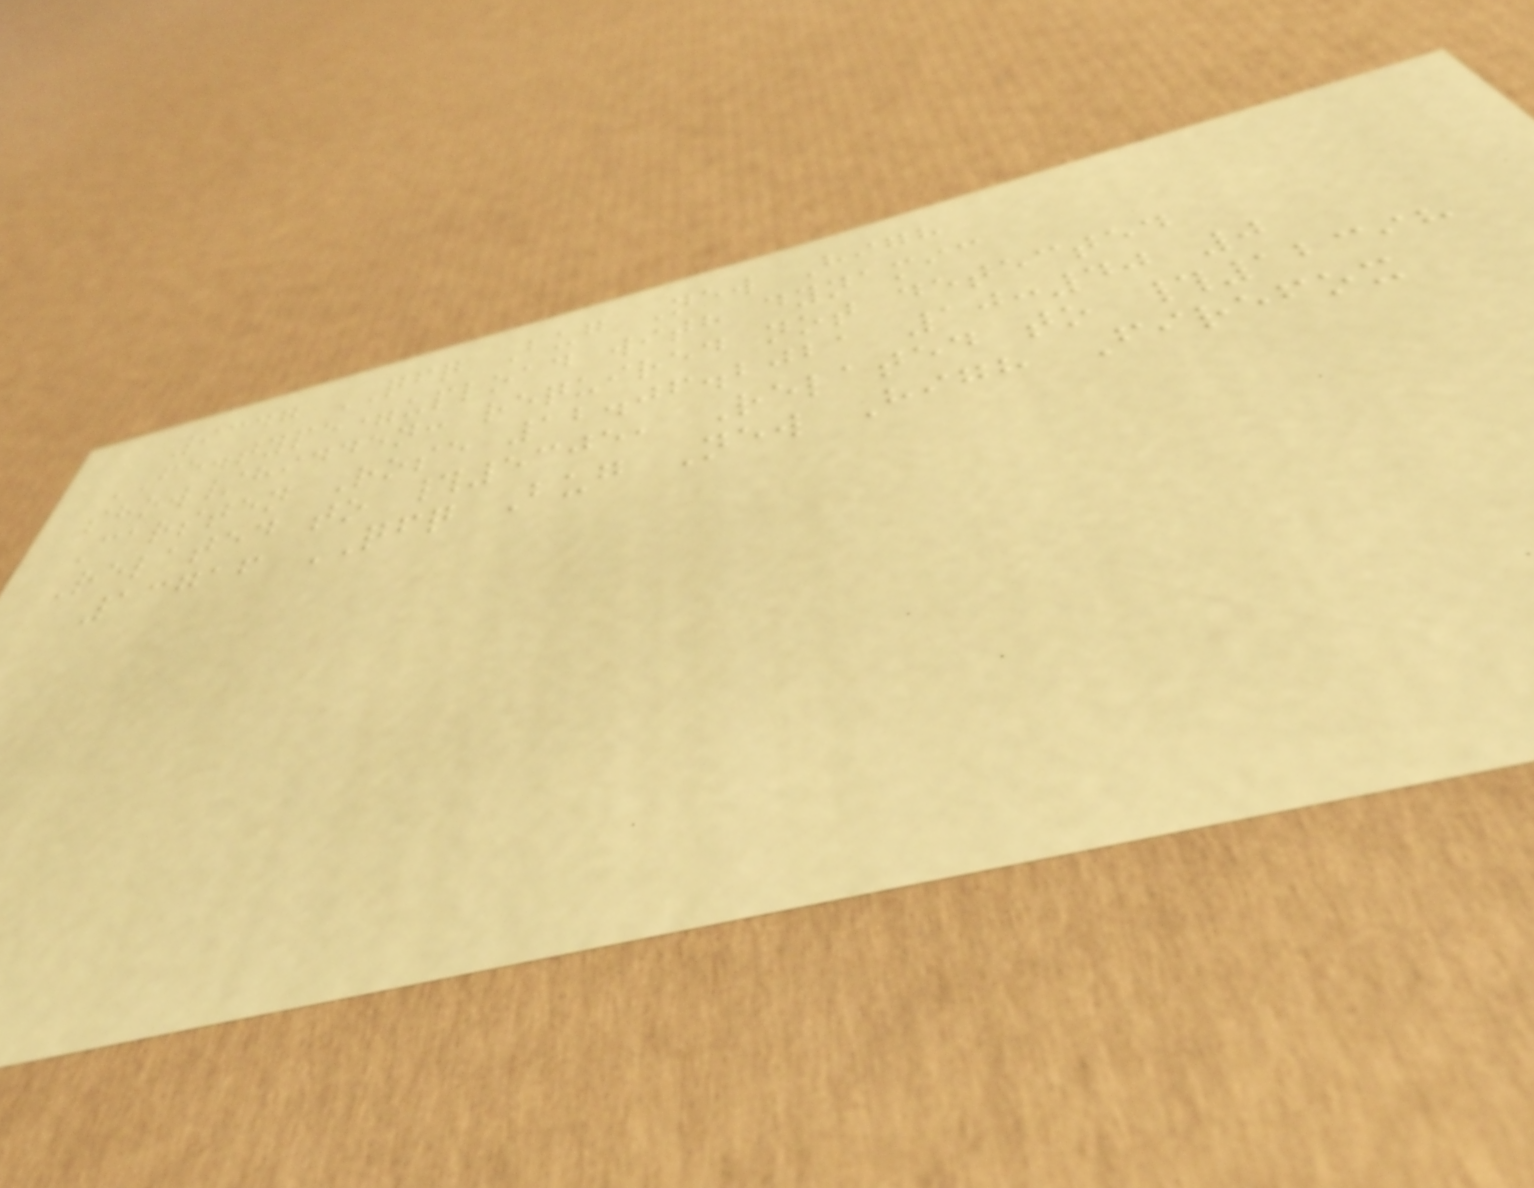9347 QFQ Bug New High
FE.type=upload with dynamic
show/hidden: required not detected
Carsten Rose 12.06.2021 10:40 0
Related to #5305, Related to #12398
13716 QFQ Bug New High Firefox
